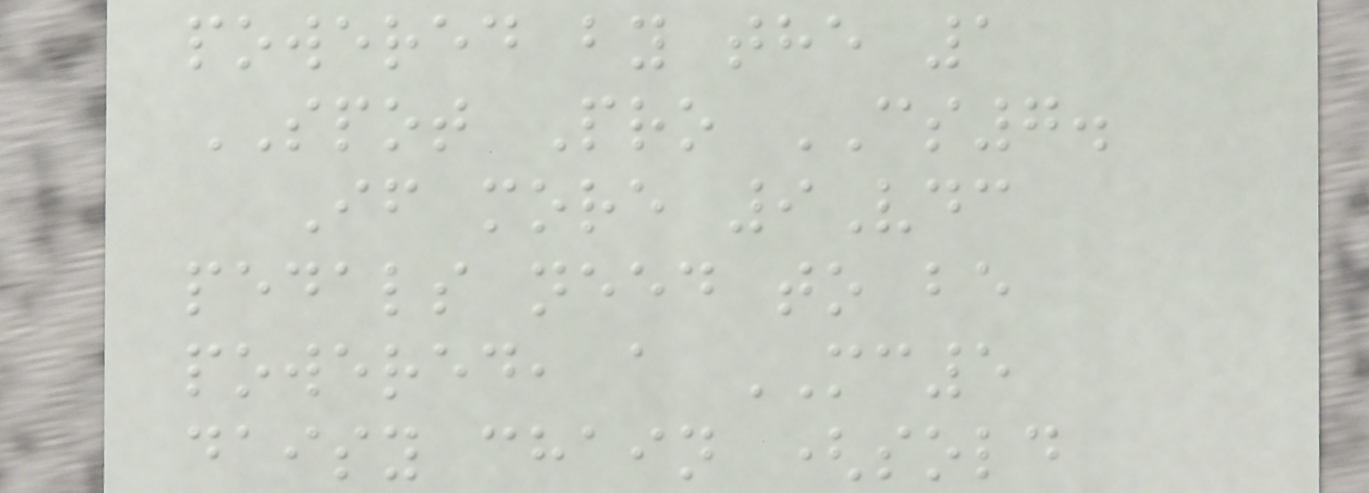powered by the 1
SPOT Pro CS7.
If more 9Vdc
pedals need to be
powered, a MC5
daisy chain (sold
